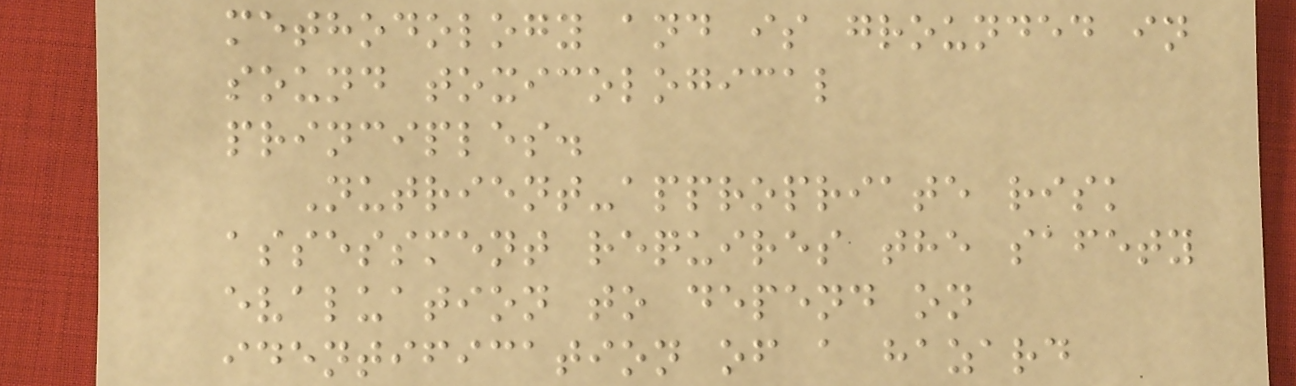methodology and is grounded in
sound toxicological
principles.
Nutrient-appropriate risk
assessment requires the safety
evaluation to depend on
identification of a hazard
